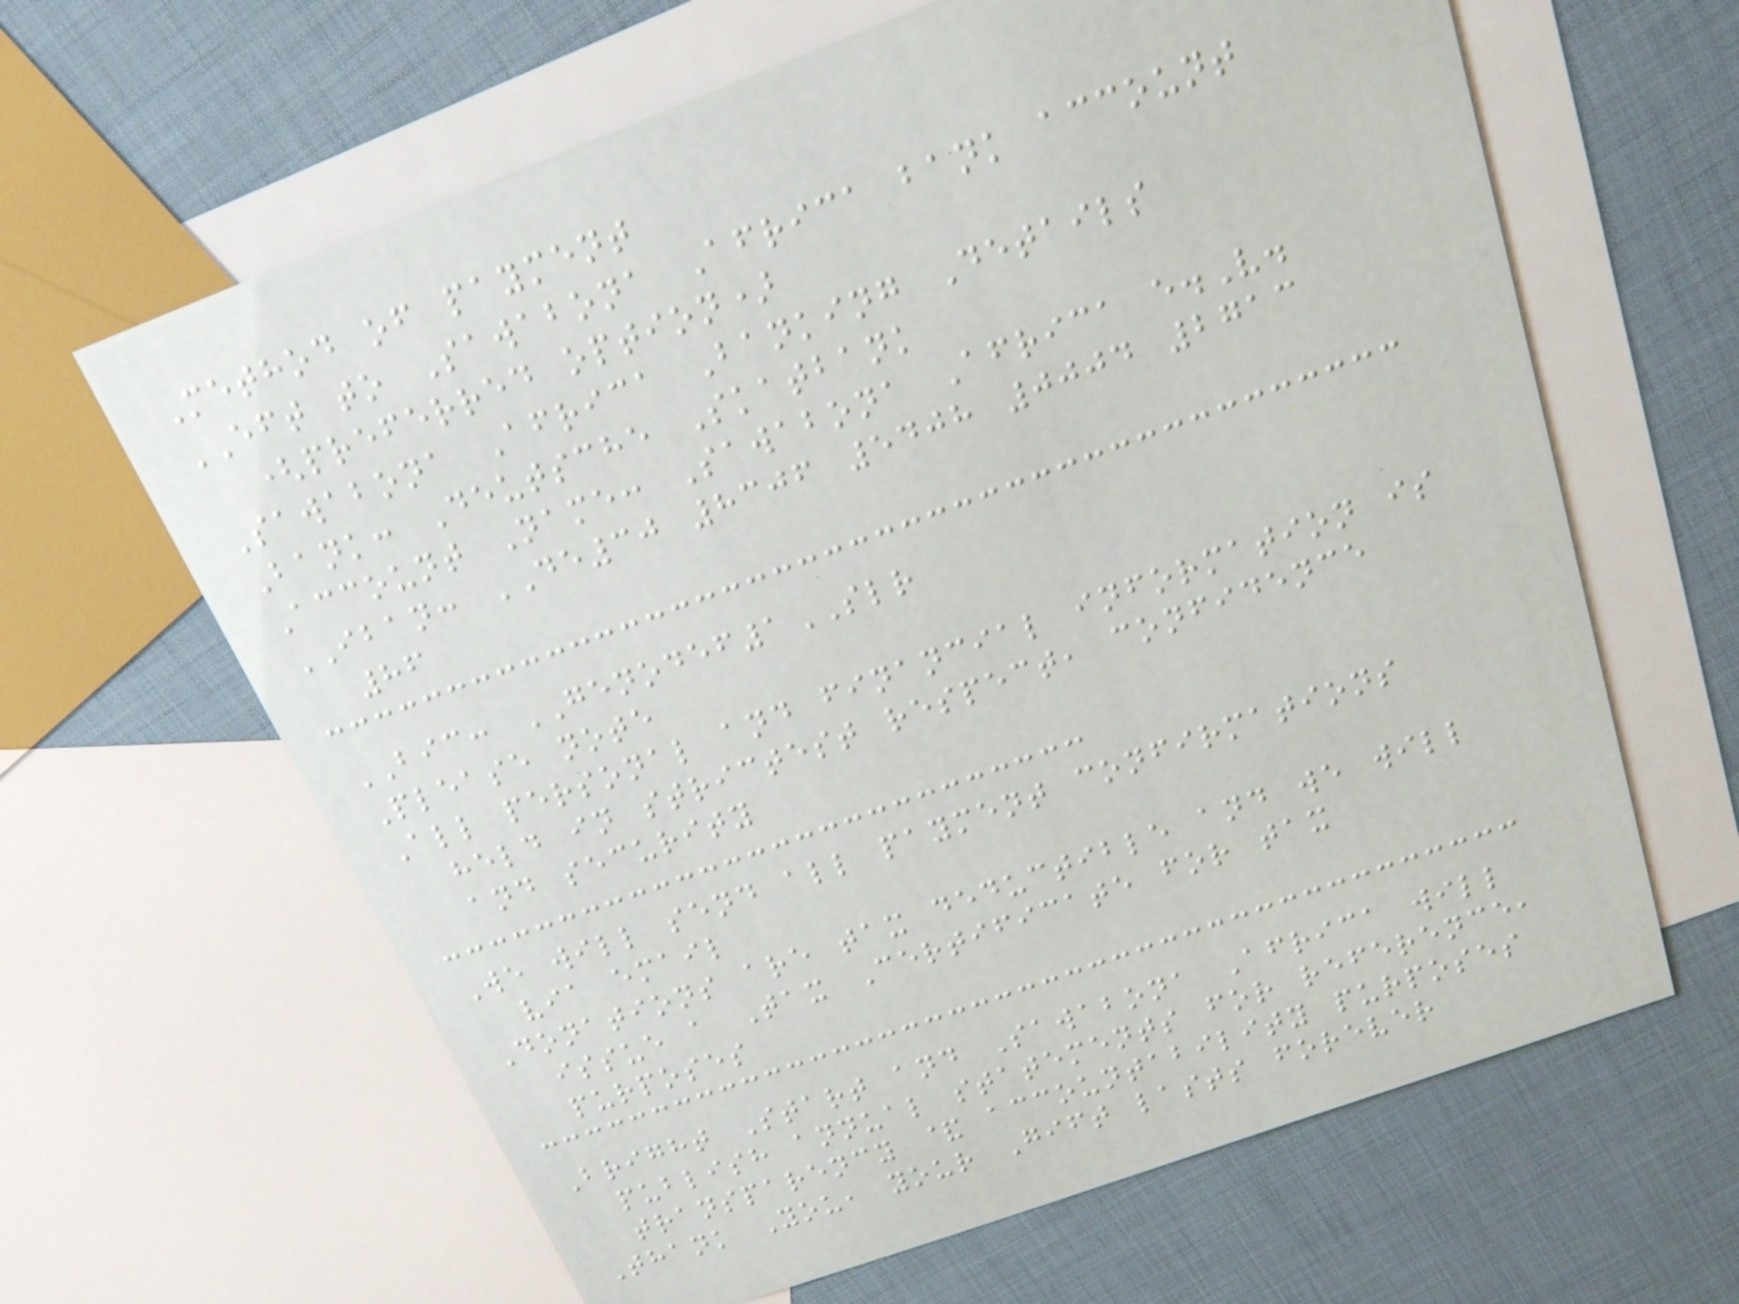Method of payment
EFT to Sawabona Africa bank account
(preferred option)
Sawabona Africa Banking Details
Bank: Deutsche Skatbank
Account Name: Sawabona Africa e.V.
IBAN: DE30 8306 5408 0004 2713
86
BIC: GENODEF1SLR
Please note
All personal and financial information is
held in strictest respect, confidence
and security
We will send all payment confirmations
via email
Donations are tax deductible and we will
issue a Tax Certificate for tax
purposes
Bright Start and Sawabona Africa will
publish annual statements for reference,
transparency & accountability purposes
Thank You, your Gift lasts forever
